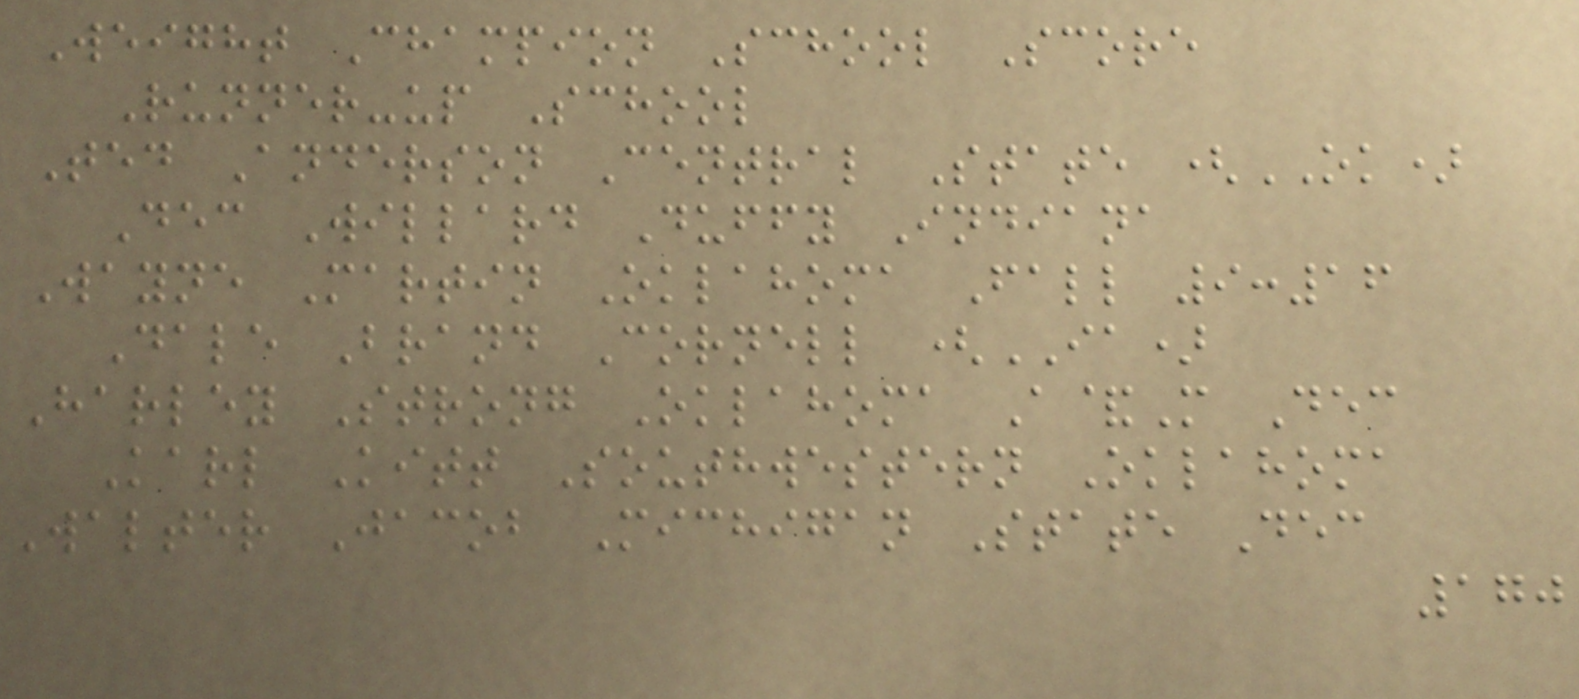Weight Champion School Score
Runner-up School
Ted Anderson Central State (OK)
Dec Willard Duffy Indiana
Wayne Martin Oklahoma Fall 9:16
Dale Brand Cornell (IA)
Harley Strong Oklahoma A&M Dec
Karl Kitt Southwestern Oklahoma
Walter Jacob Michigan State Dec
170
